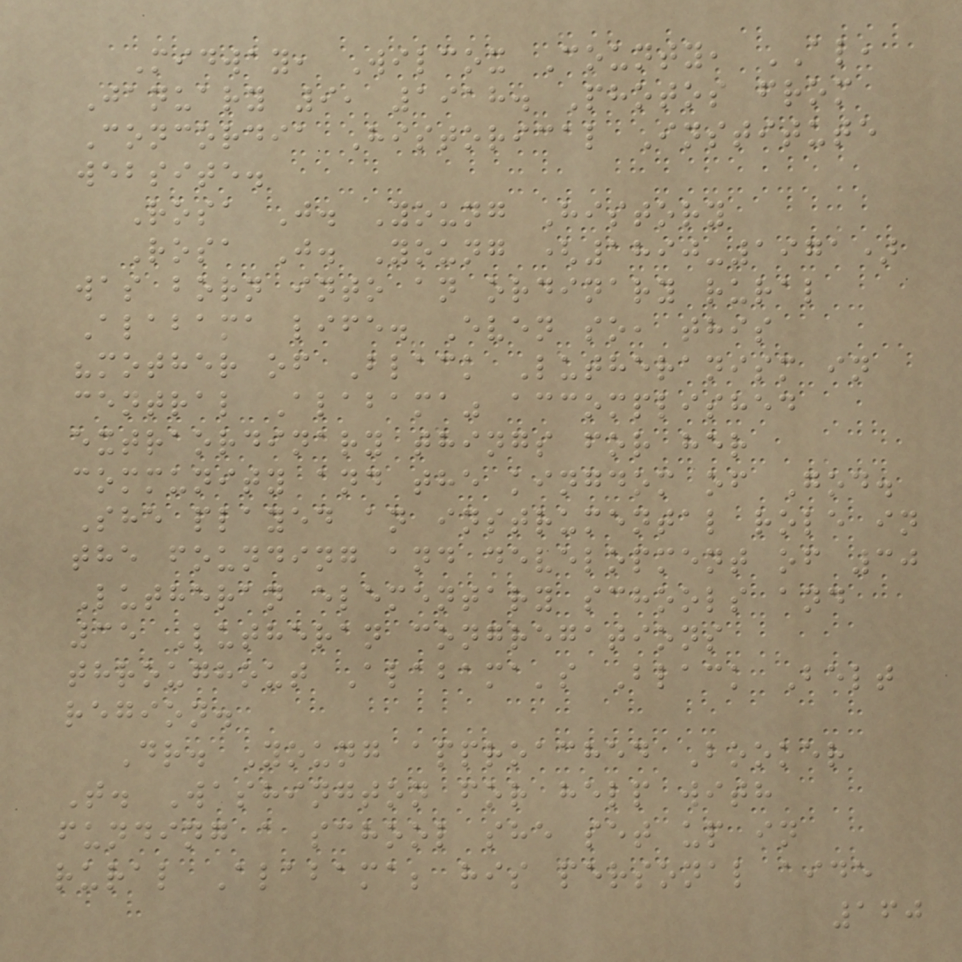Midway, Wilcox County, AL,
January 9, 1918. Photos from
Concordia Historical Institute
website.
Rosa J. Young History
Rosa J. Young (1890-1971)
was born into an ordinary rural
Alabama life. Even so, this
"mother of Black Lutheranism in
central Alabama" accomplished
extraordinary things for her
community and the kingdom of God.
She played an instrumental role in
the founding and development of 30
Lutheran elementary schools and
35 Lutheran congregations
throughout Alabama's Black Belt
region.
Dr. Young approached Booker
T. Washington for help with
funding a school she set up in
rural Alabama; his personal aide
160
